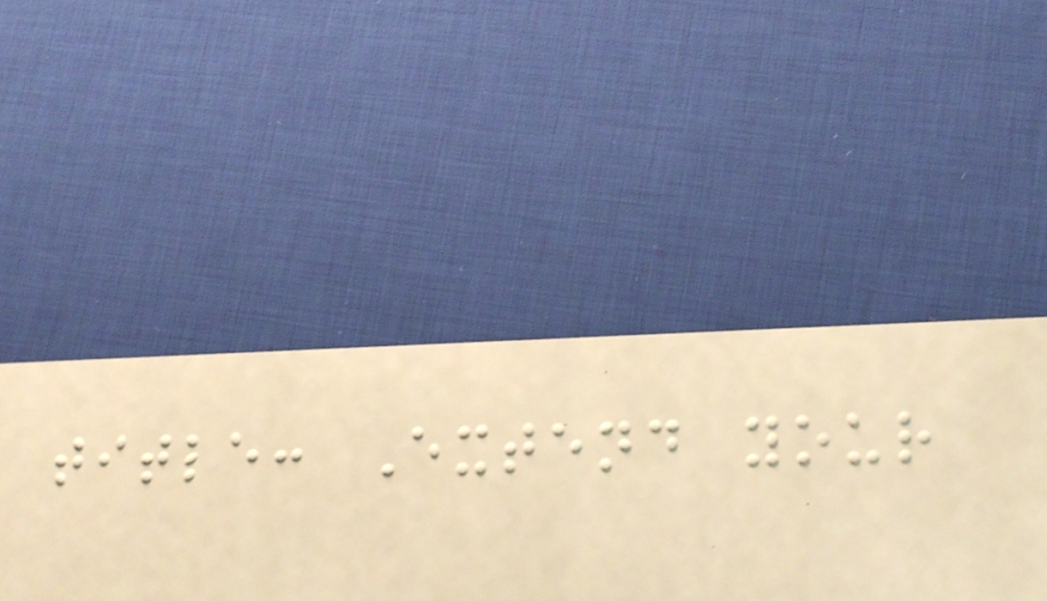title: Extend your
